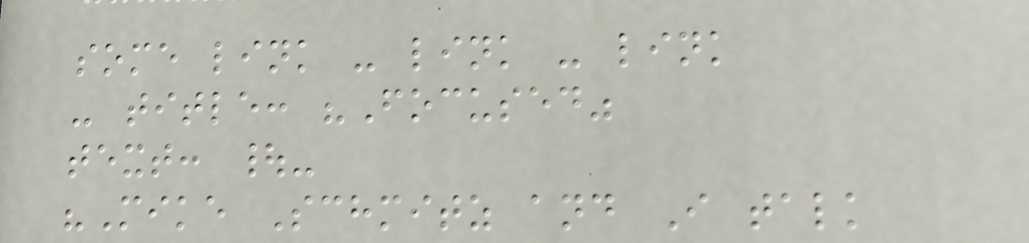some link - link - link
- title: "Focused"
text: |-
"Mike Schmitz and I talk
